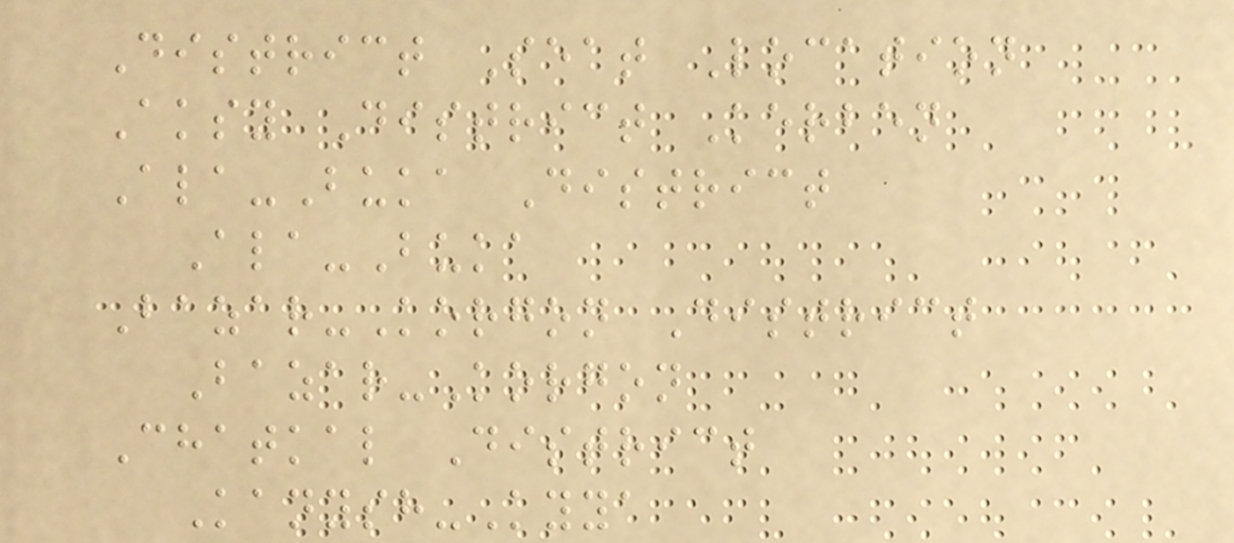District Seat Location
Aksy District Kerben
Ala-Buka District
Ala-Buka
Bazar-Korgon District
Bazar-Korgon
Chatkal District
Kanysh-Kyya
